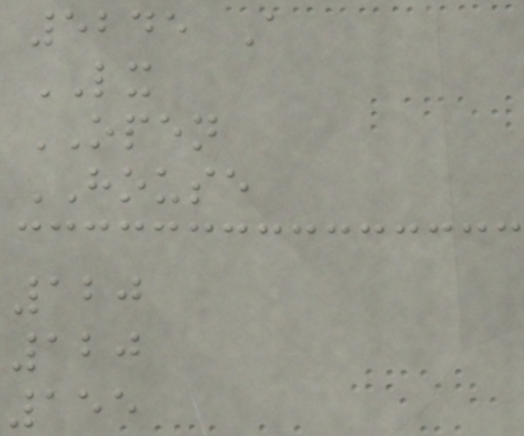5245 A
LX
OPEN
HOUSE
120
120
155
